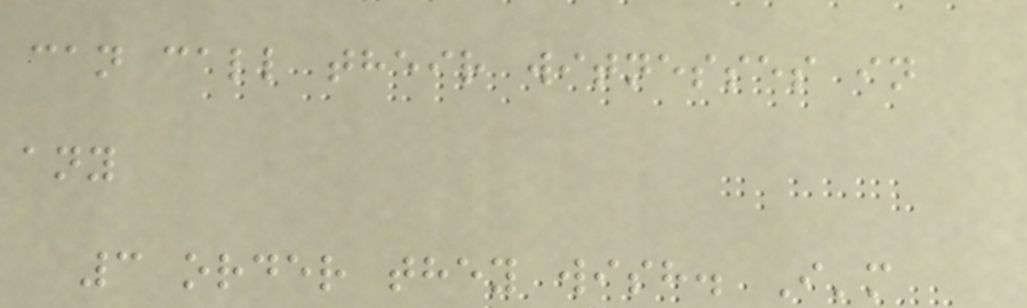can call their witnesses in
any
3 order they wish. I'm
